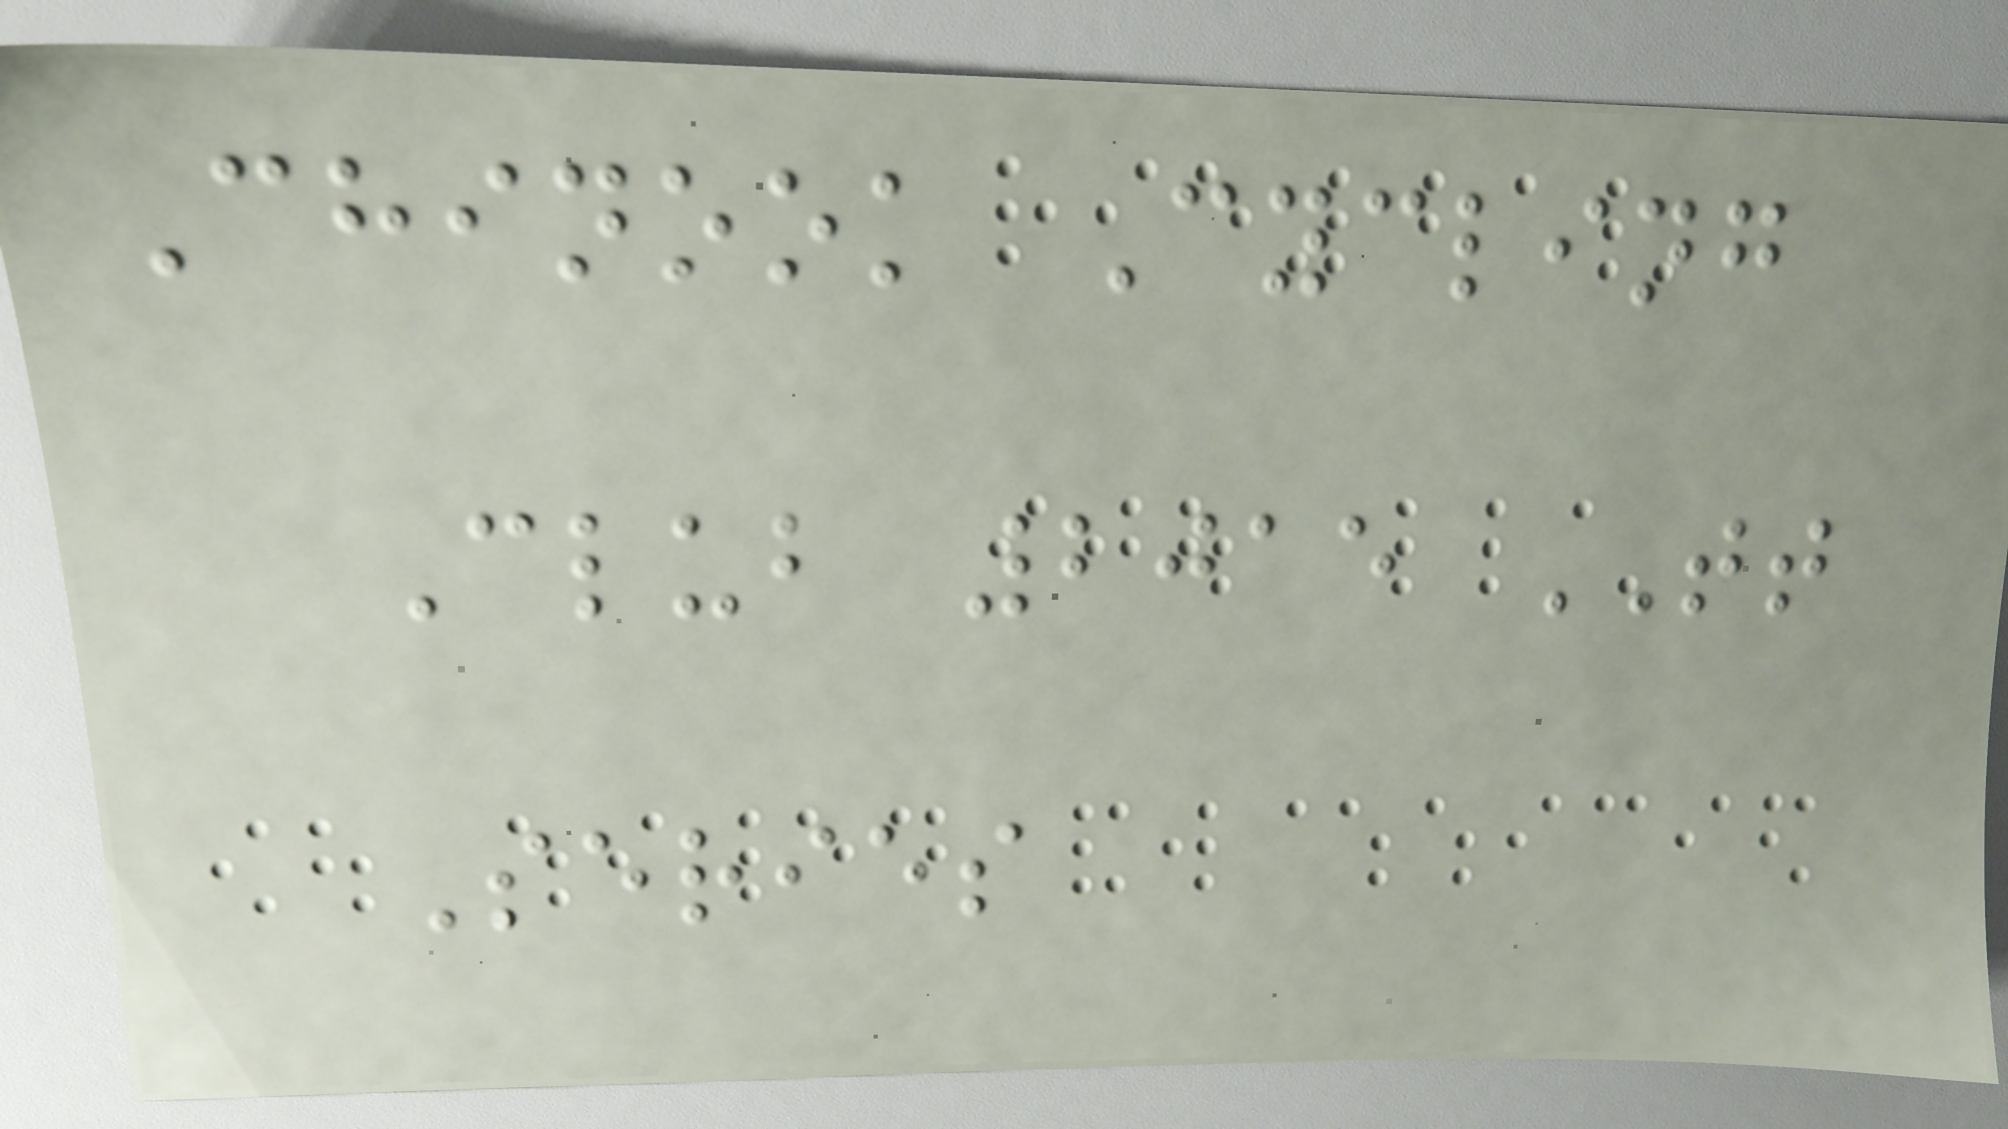Chinook Cycling
Club 2015 TT
Series
